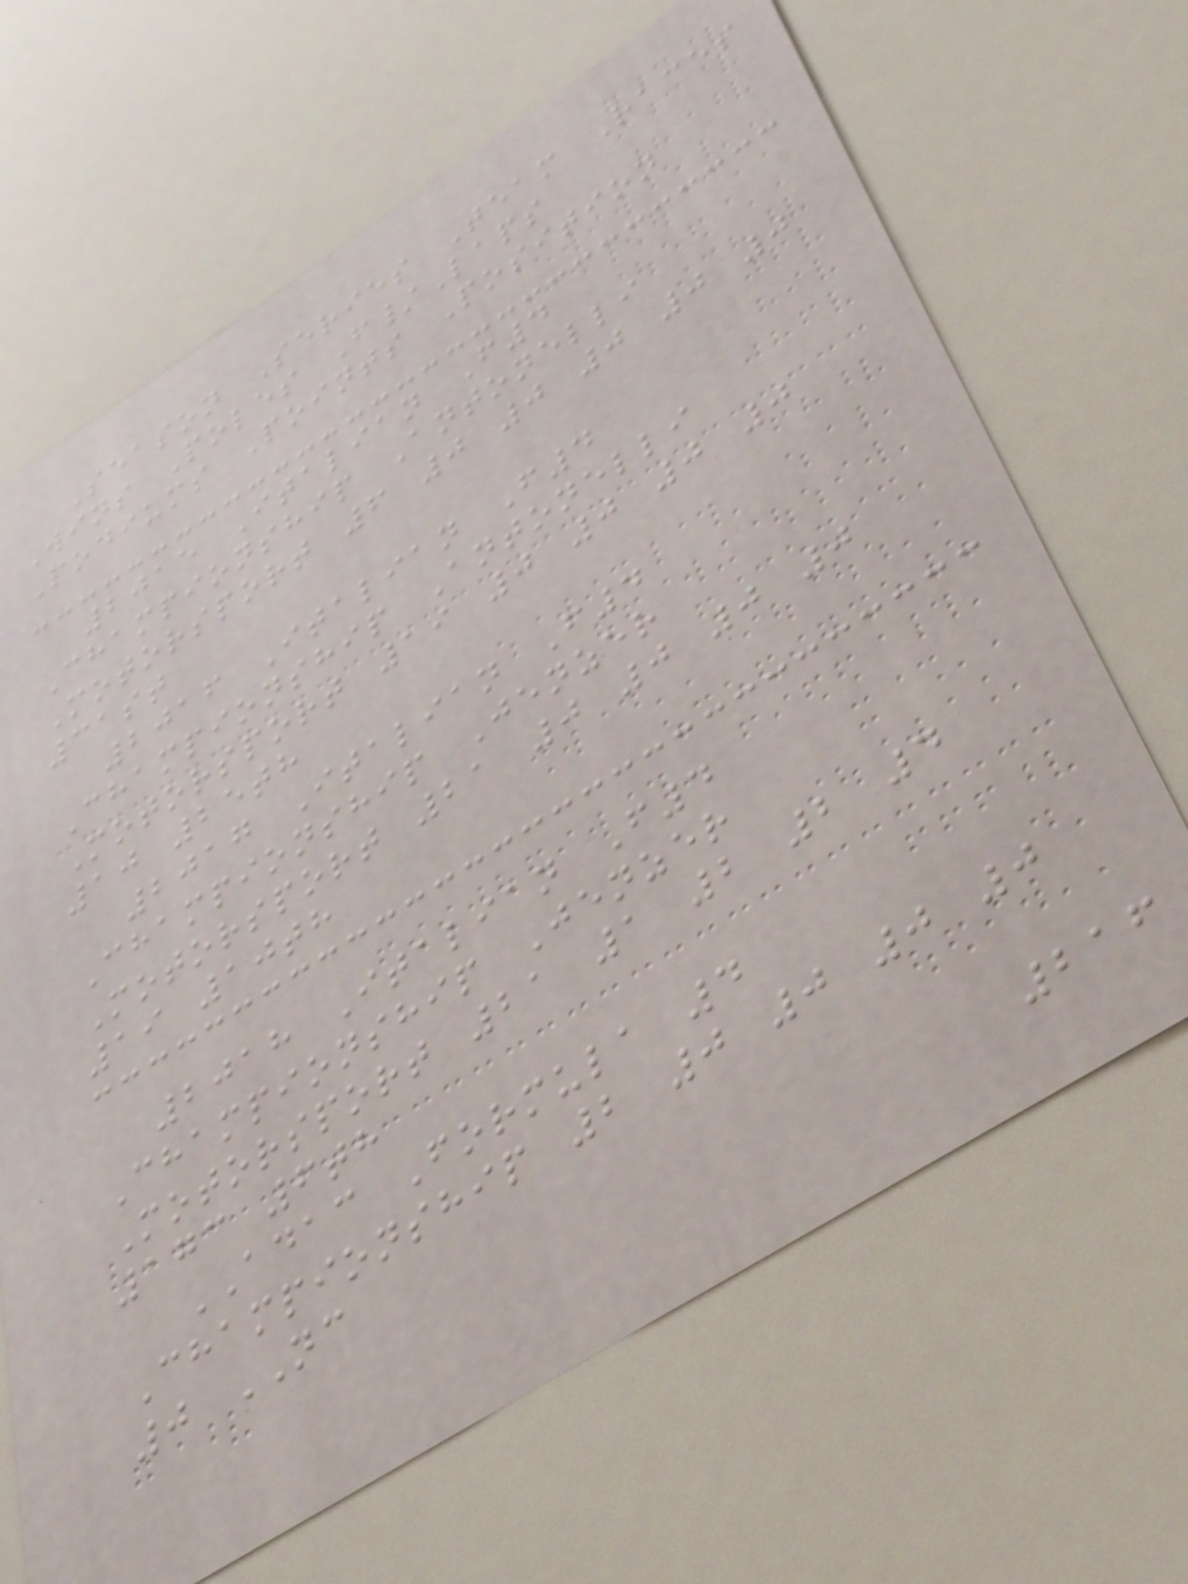Season Series Team Races
Wins Poles F/Laps
Podiums Points Position
2015 Italian F4
Championship Antonelli
Motorsport 6 0 0 0 0 0
31st
2016 Italian F4
Championship Antonelli
Motorsport 19 0 0 0 0
10 25th
2017 Italian F4
Championship Jenzer
Motorsport 21 0 0 0 0
19 10th
2018 Italian F4
Championship Jenzer
Motorsport 21 1 2 2 4
173 6th
ADAC Formula 4
Championship 2 0 0 0 0
0 NC
216
